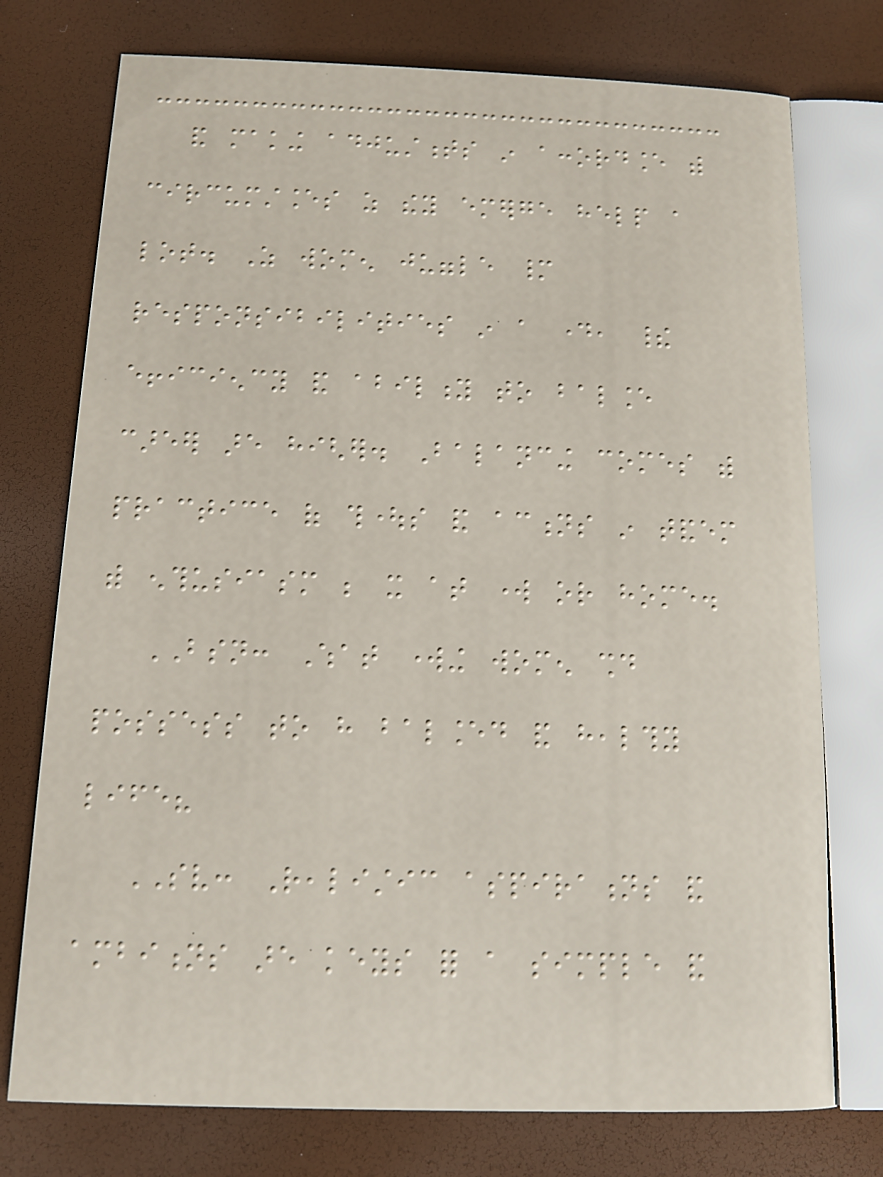and making adjustments in accordance with
circumstances as they emerge help a
lot. As women juggle many
responsibilities in a day, their
efficiency and ability to balance
career are higher. Balancing comes with
practice of thoughts and actions in tandem
with enthusiasm be it at work or home.
BSN: What working women should
possess to have balanced and healthy
life?
SV: Realistic aspirations and
ambitions are keys for a simple and
